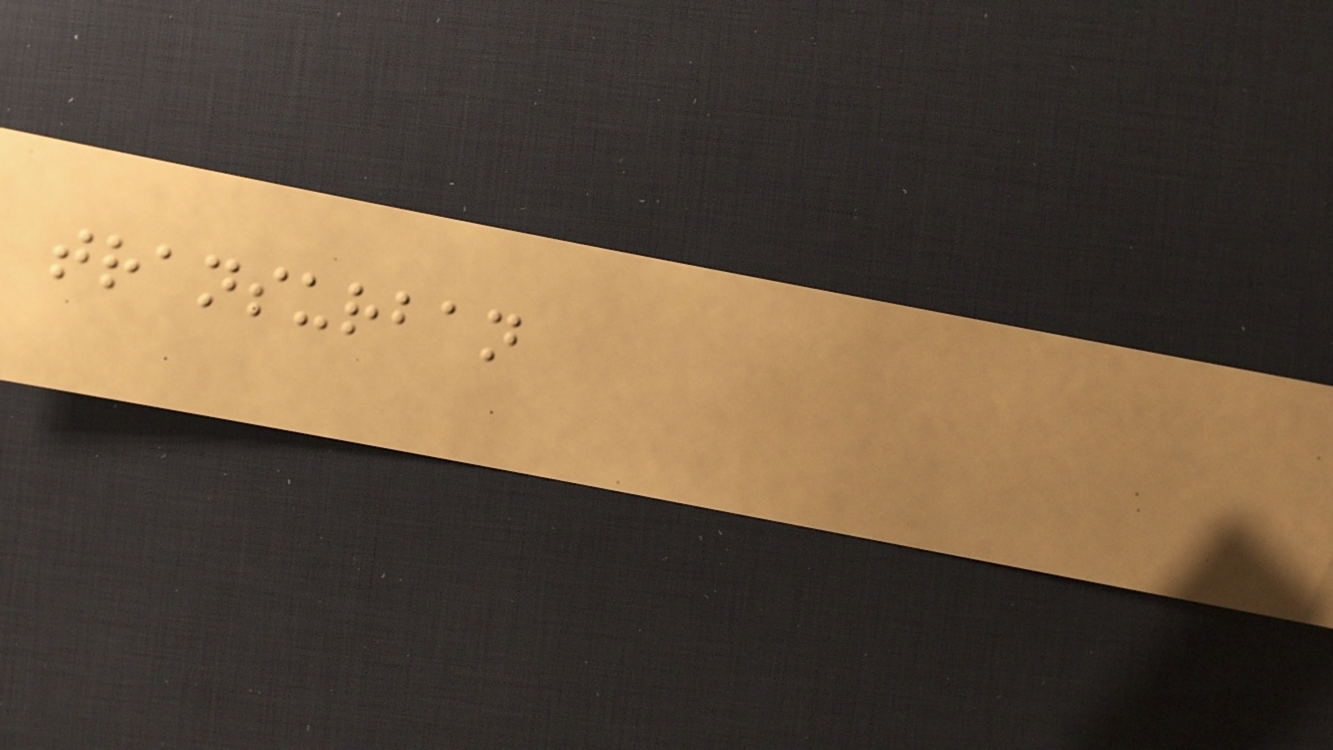transurban
